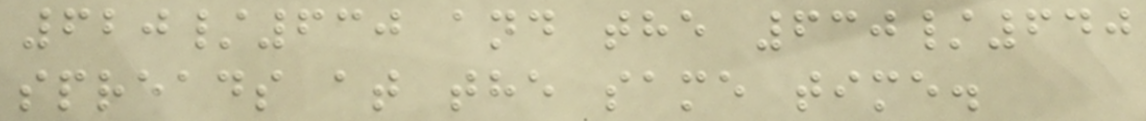620/630 and the 630/640
spreads at the same time.
